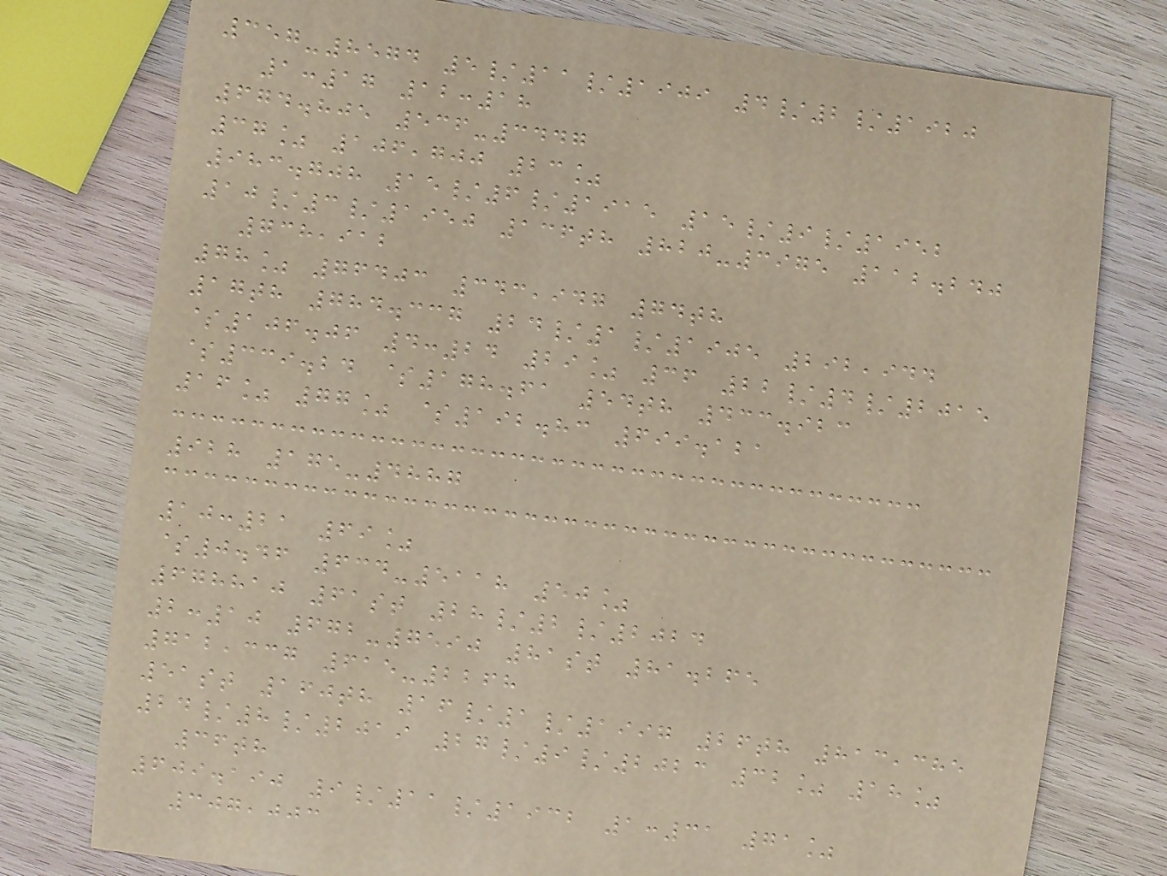357-8574 5/11/1909 4/2/1920
1:17 12:18
674.805 536-3447
37% 106,700 23%
983.708 15/6/1915 15/9/1952
10/3/1950 136th 820-3975 112.240
738,912
78% 76403 343,947 74th
17th 784.337 24/1/1905 292,944
$106.06 4:24 29% 36 22/4/2015
$339.24 $178.61 54th 433.923
16% 77% $192.83 699.121
928 175-4887
10:21 69%
$0.46 634-5118 50%
678810 61st 28/2/2024
2:10 672-7590 81st 81.265
712,337 615-2268
51st 160th 16/1/1997 26th 813,385
24/8/2019 27/9/2023 32% 18%
36th
609.190 9/11/1932 1:31 71%
307,003
